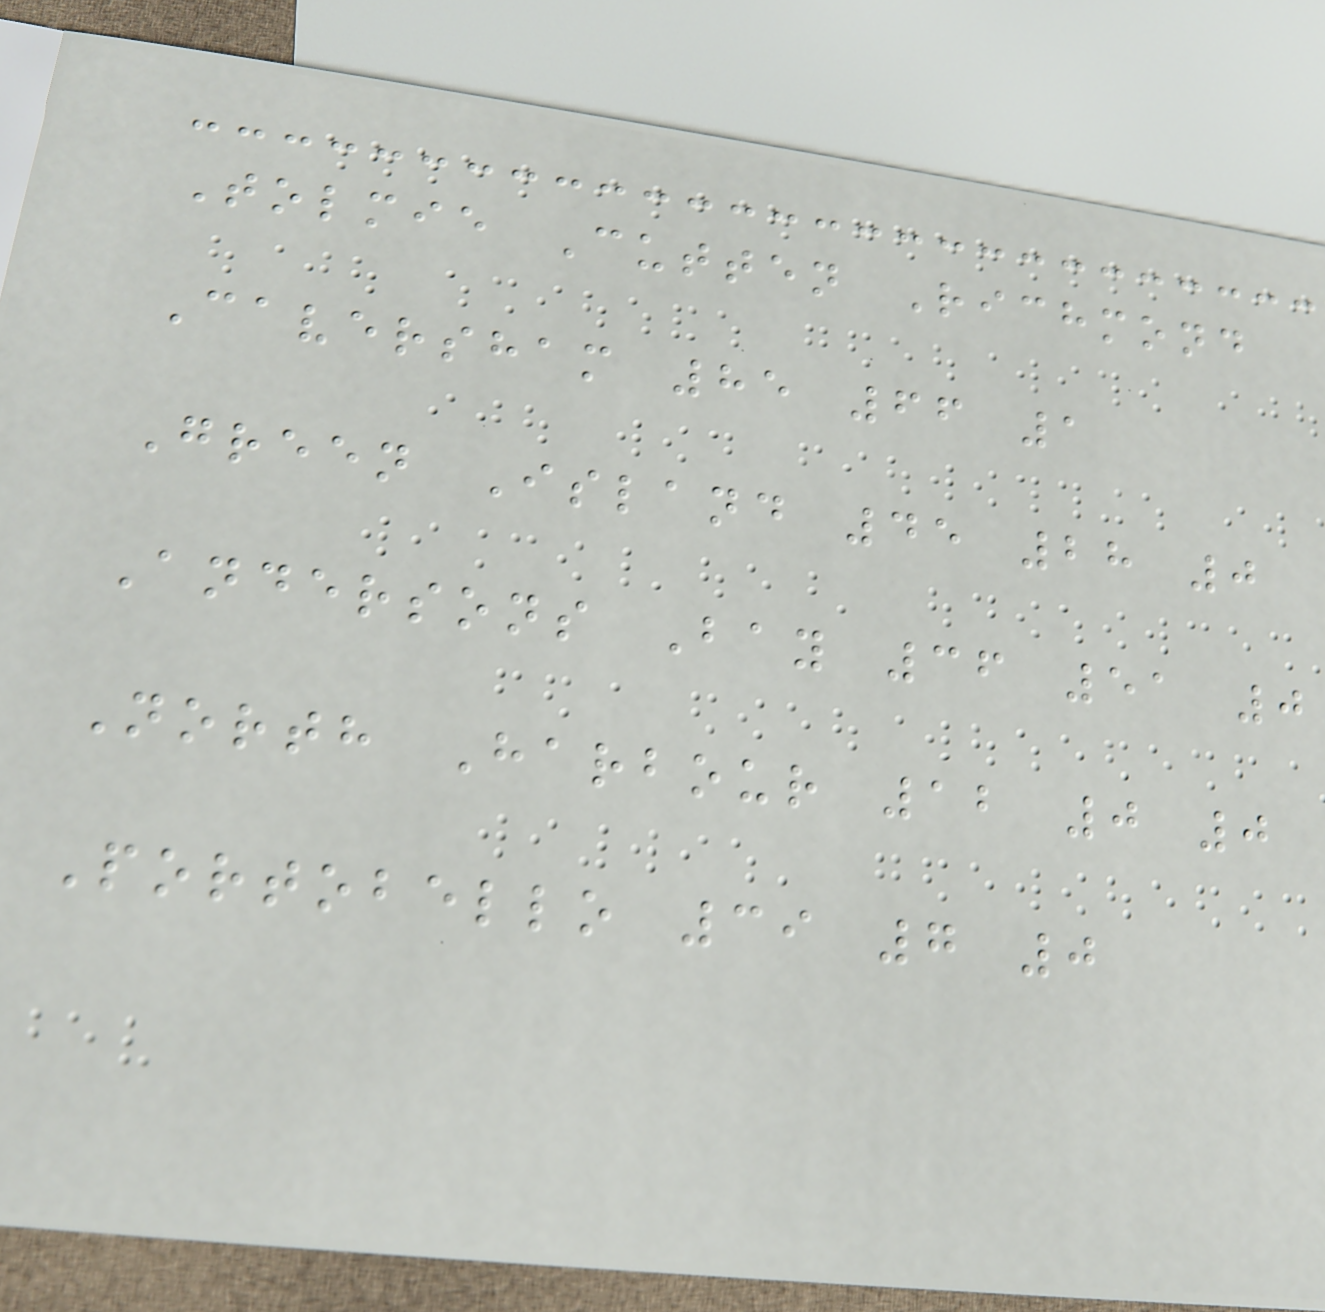Tolmie Cutten Richmond
Caversham 85 66 1
Green Island 45 28 0
Andersons Bay 36 51 0
North Harbour 12 0 0
Portobello 39 7 0
